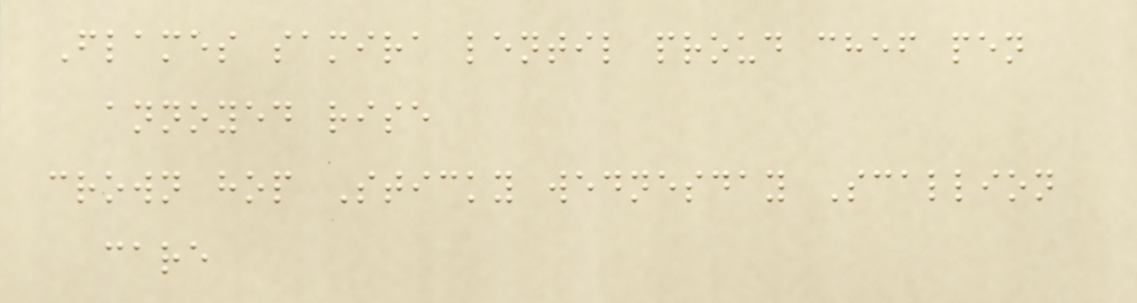Flames samira lentil proud chef pen
annoyed rise
crown hop Sticky wednesday Scallion
care
